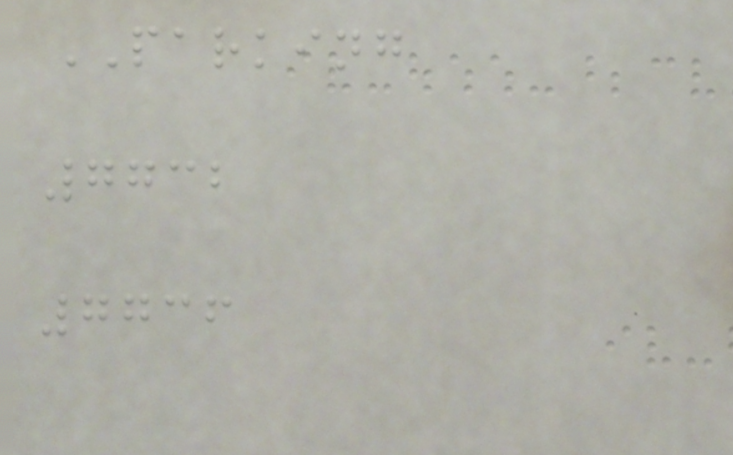PARKING
7732
7736
